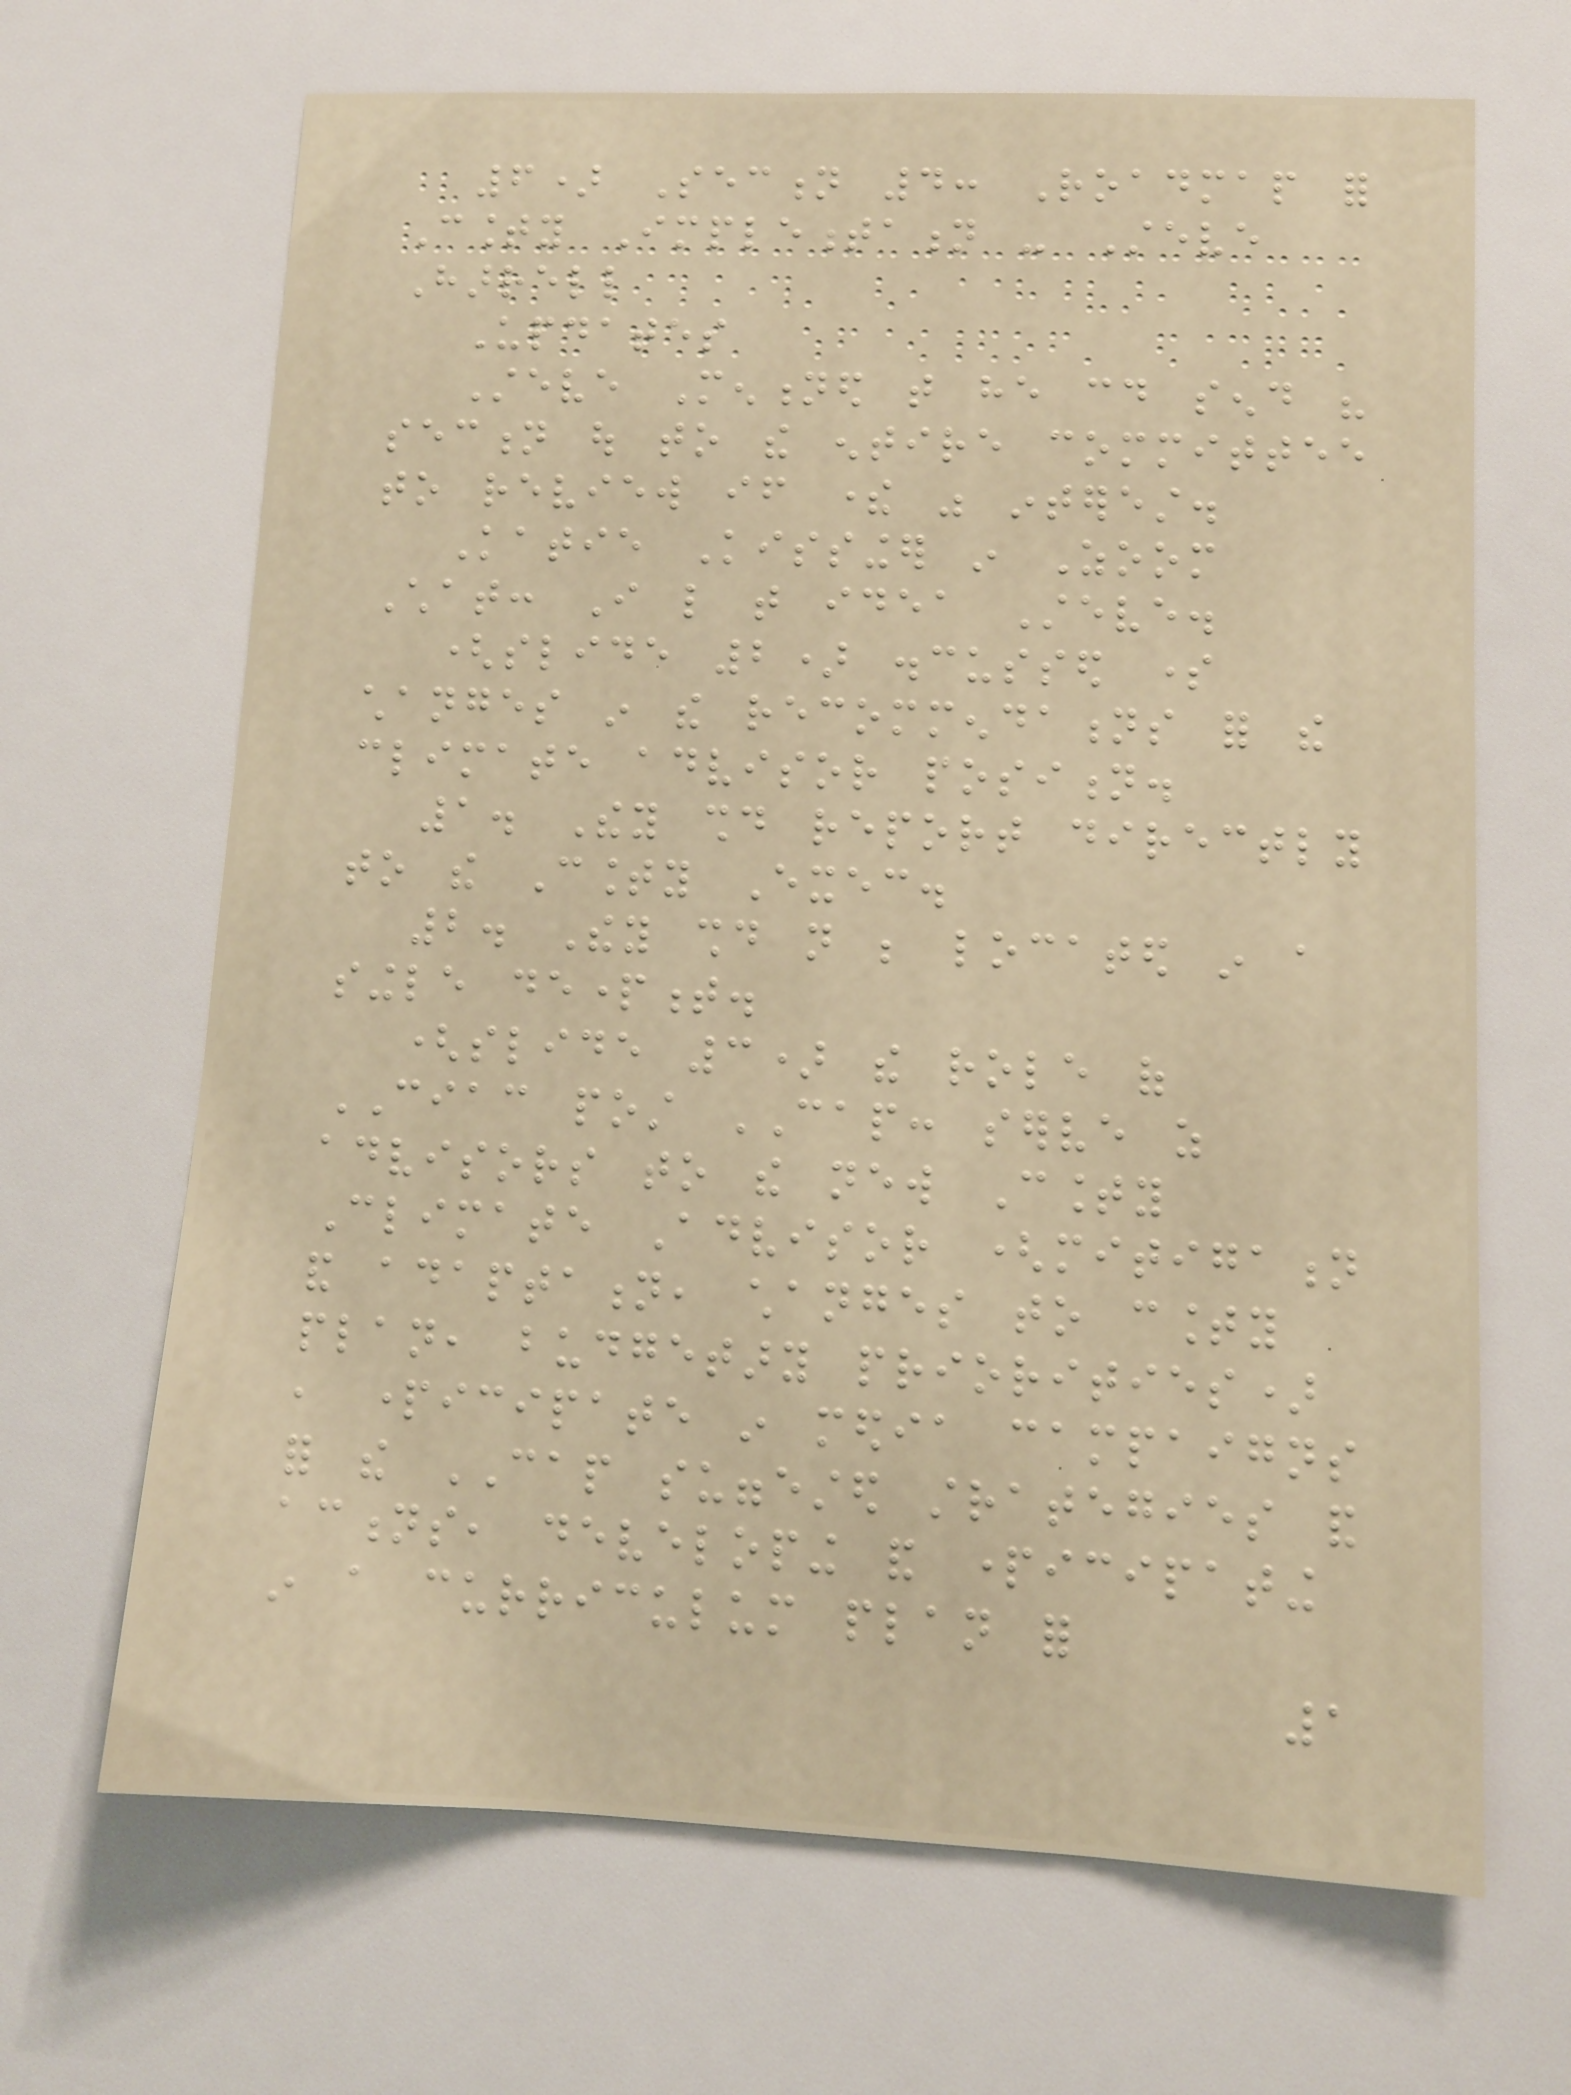6) Section 4: Roadmap for
County Implementation - Steve
Harrell
Updates
Steve Mentioned that he could send his
section out to the entire committee
to review if there was interest.
Katie Kissinger in Zoom
Chat: I like that idea Steve.
(slide 2) discussed some
changes in the recommendations for the
climate advisor position.
1. They should report directly
to the County Exec.
2. They should not be located in a
single department.
(slide 3) the role of
CIAC post CAP: serve as
advisors to the new County
Climate Advisor (mitigation
and adaptation, changes to county
plan, budgetary priorities)
, participate in media campaigns
for the CAP suggested strategies and
actions, developing and participating
in a curriculum plan for
1
